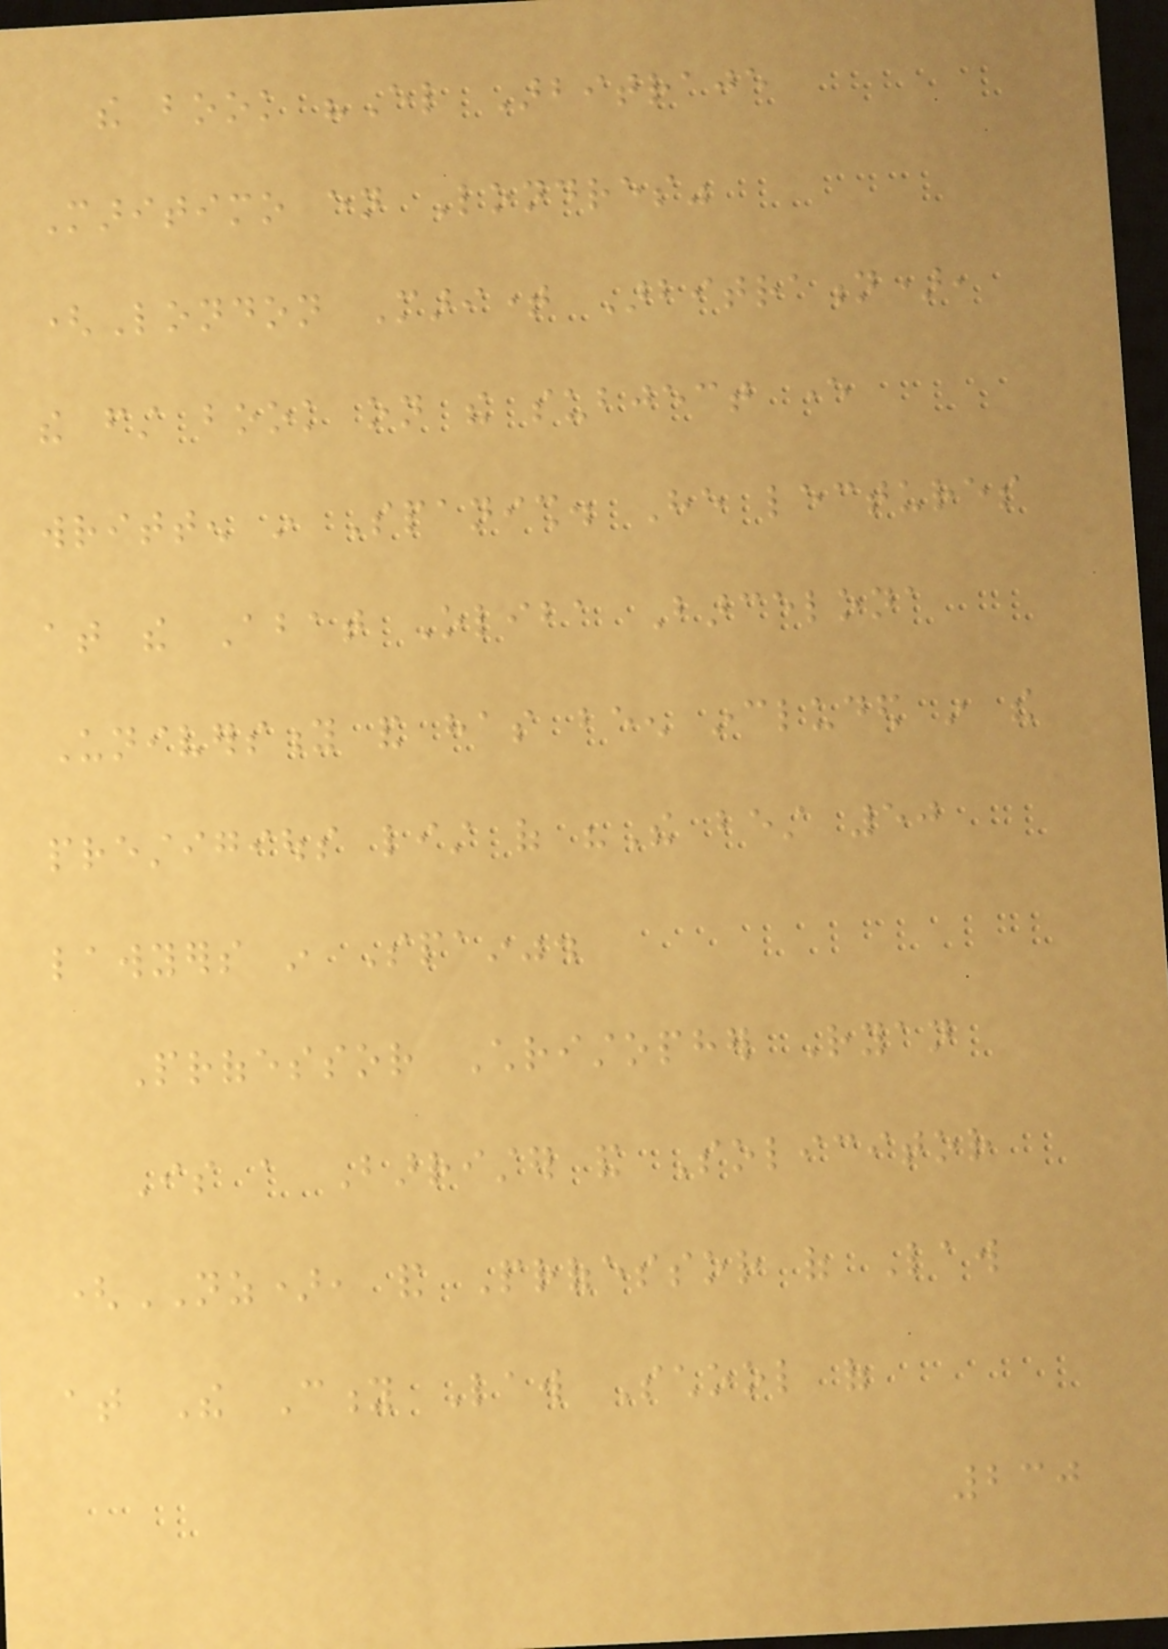the book "El Arbitraje
Maritimo en Londres"
(London Maritime Arbitration),
the first book on the subject ever
written in Spanish. He lectures
at the Abat Oliba Barcelona
University and has been included in the
prestigious list of "The best 50
lawyers in Spain".
Professor Christopher Ryan
Is a Barrister and Solicitor
(NZ), and Professor of Law
at The City Law School of
230
